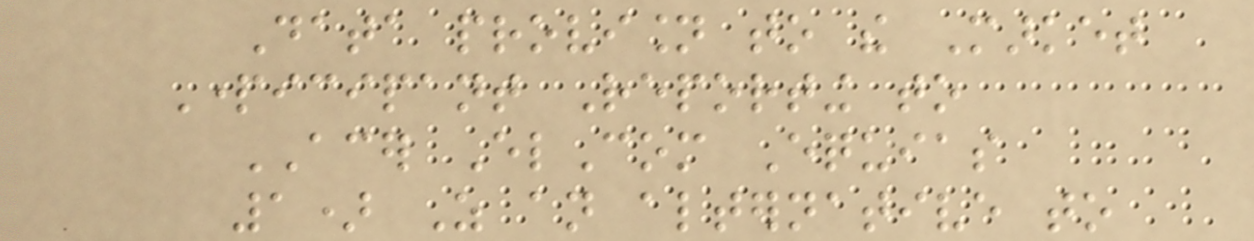Data provision to the Market
Participant Reporting to
ACER ElCom Equias
1) As an alternative to
